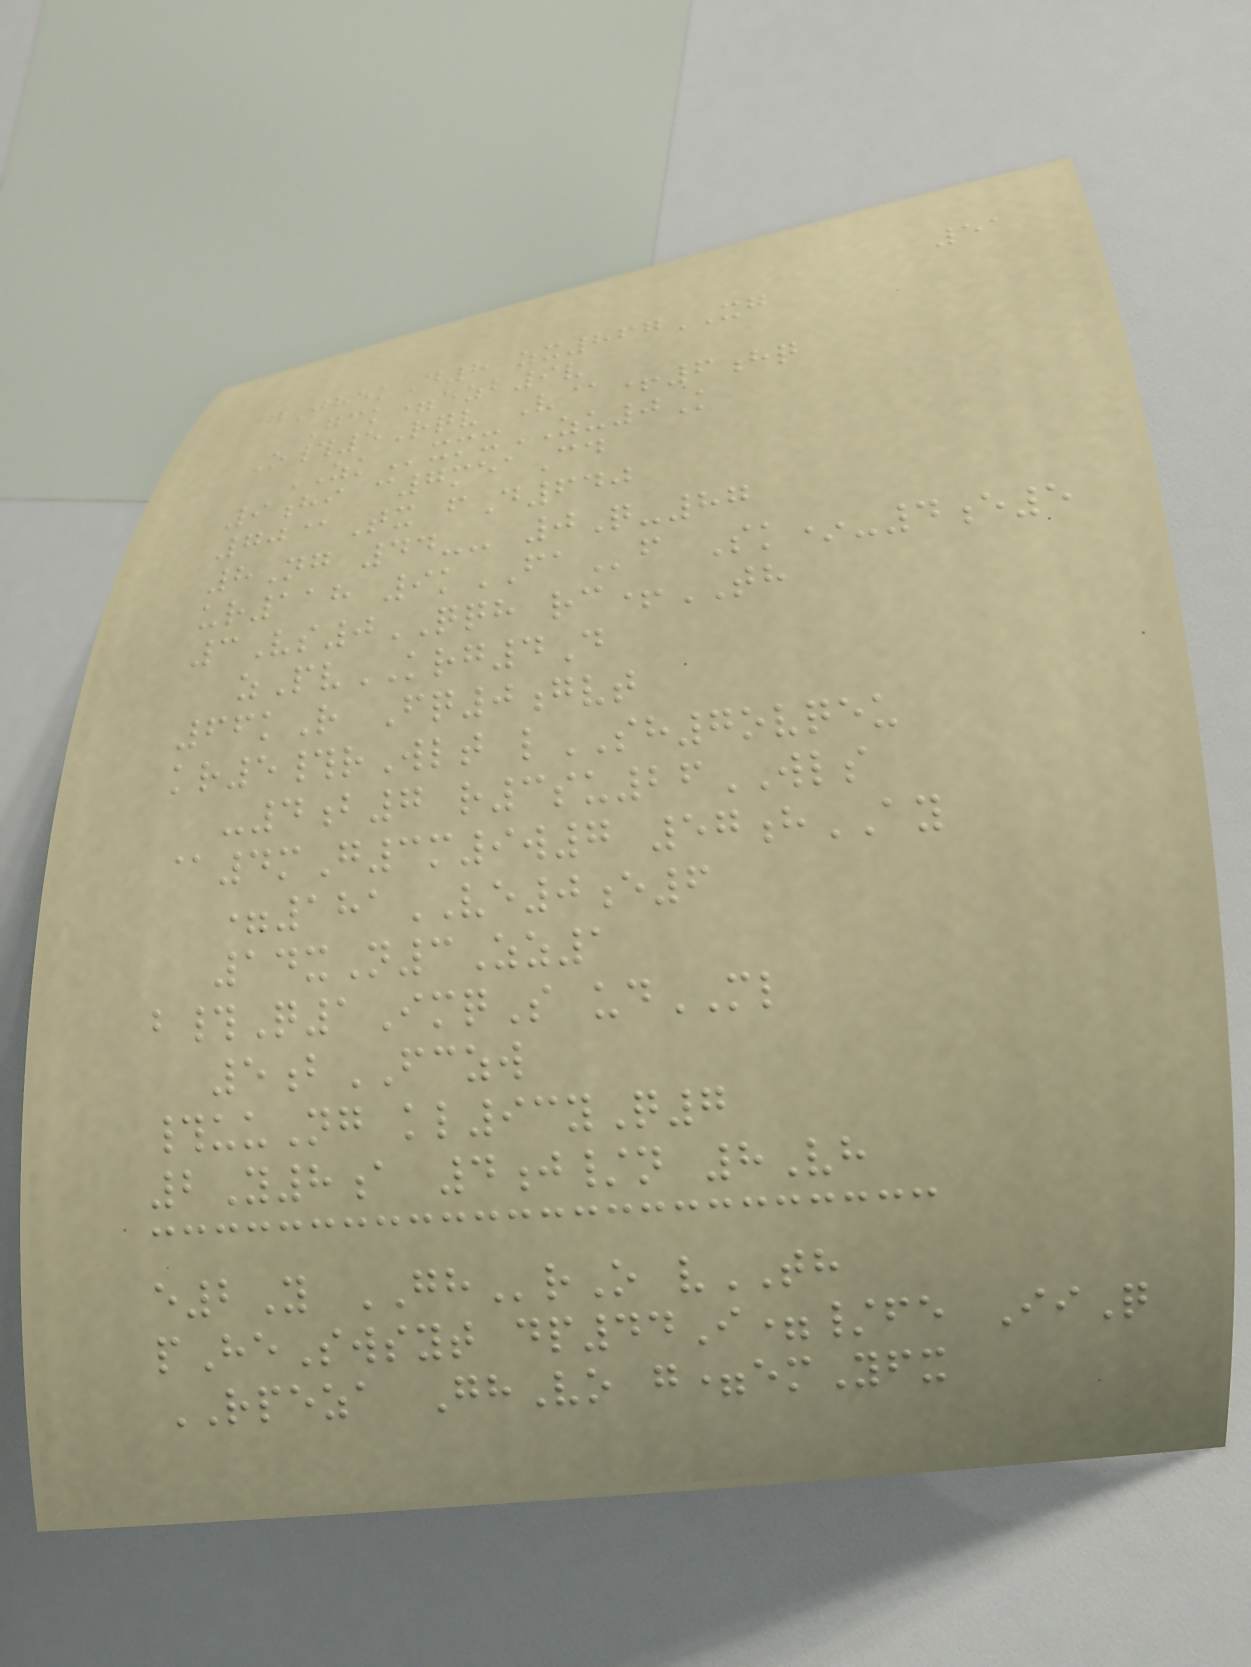51
gJhekD8 zx867XG
Gck=ezb9v
O#5Rqv V@+6hq
ZKxmxZU0K
9hi c7meaCd
70@Tx fD640
8Ng 44-- 0Q-87
ur118 9kFAf Sk*-4e5
3Vs0QQH rc+TH
zPvKRG4D
66kR Fq0gvt
kr5#rWlt lSH7ovqeu
-4b7 r3su26WLS
@4mG3m9w7 57hAY
=181VE0e6
14xN3Zz1
b#Q1ImqS udML
5bFCZW
#uuNg kl93yQ7
2Y8a 4j/n 8Vh
e2Y GHrO vTH
pHeSwsyt dp44I=/fe IiQ
RPEZA GhVo g=emYfx
